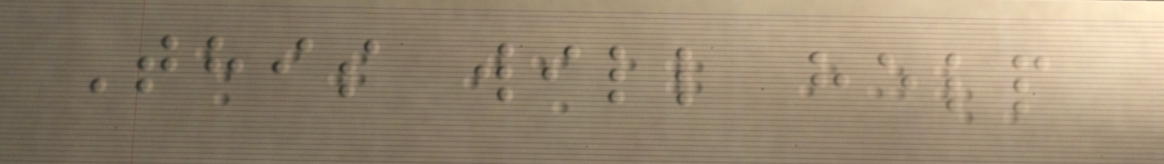This will help
